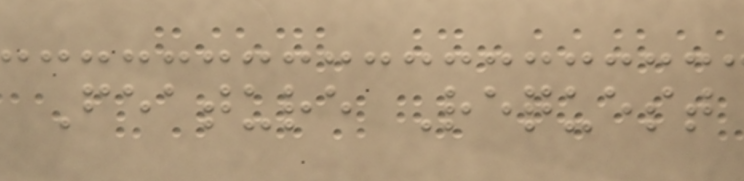Feature Request
